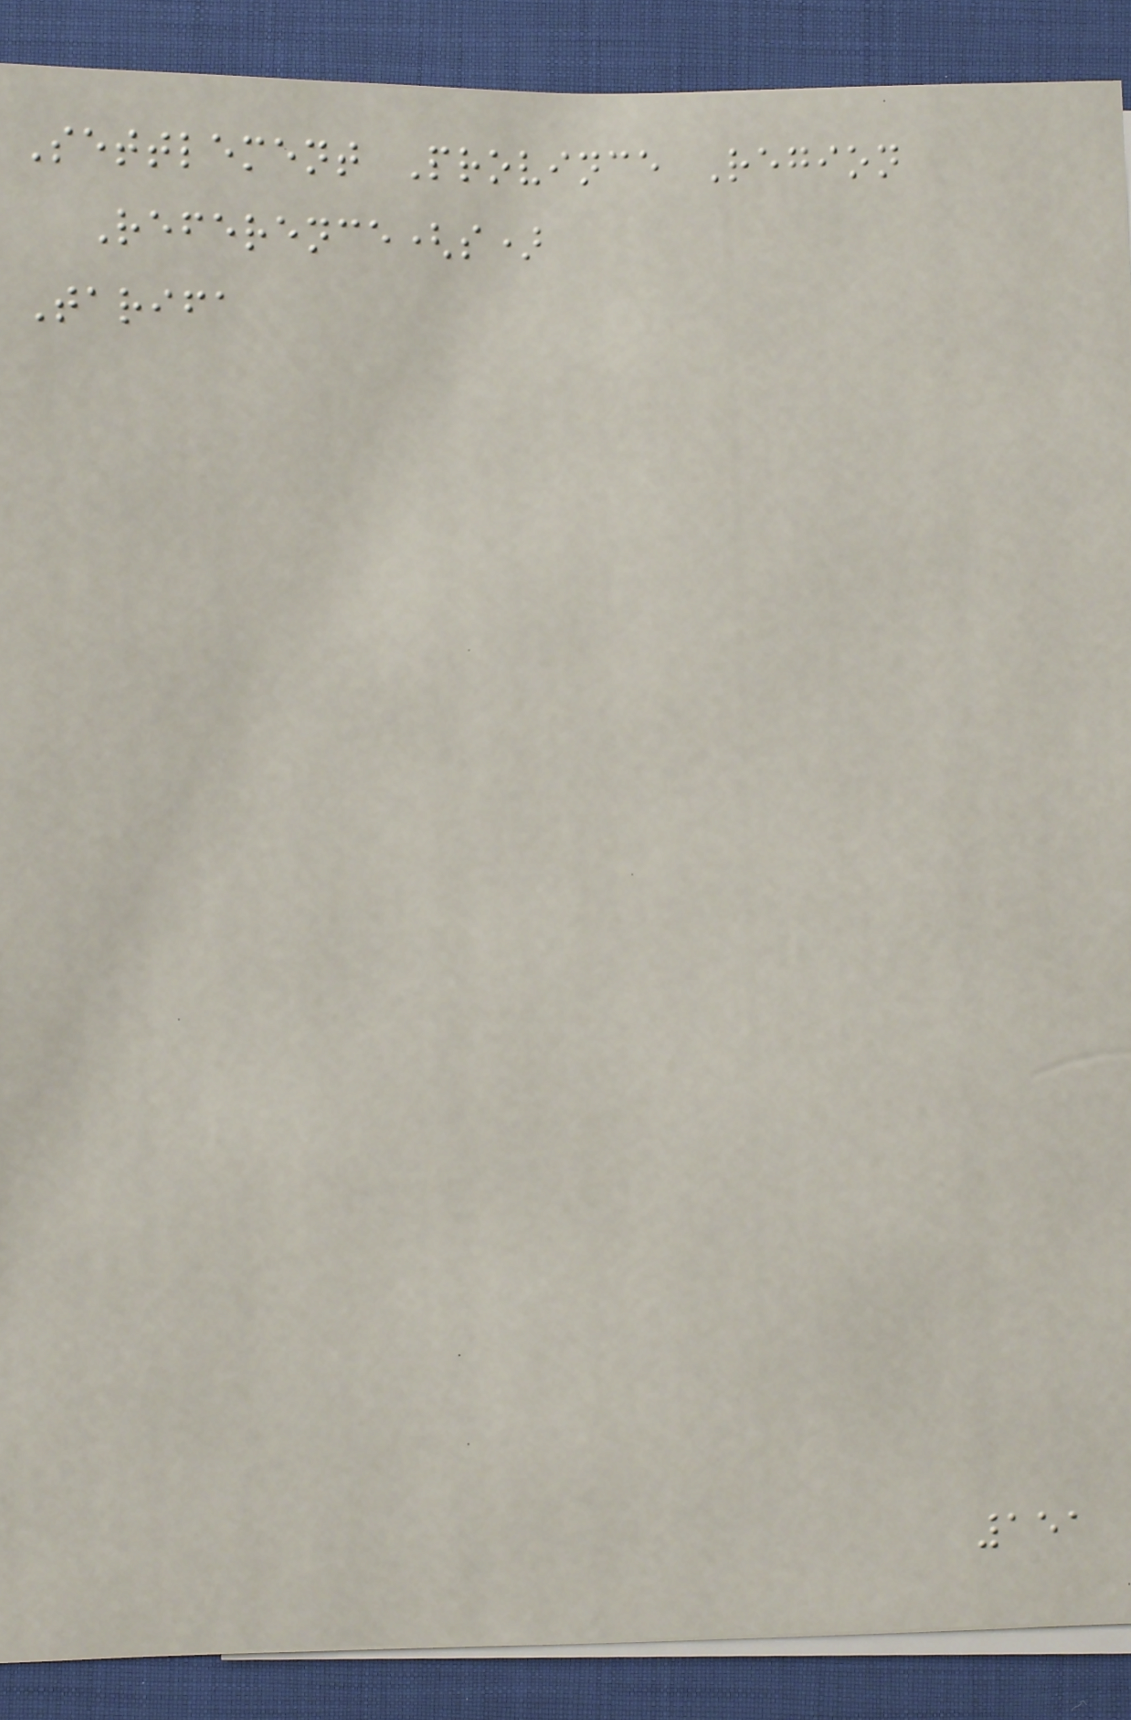Settlement Province Region
Reference(s)
Tarifa
151
